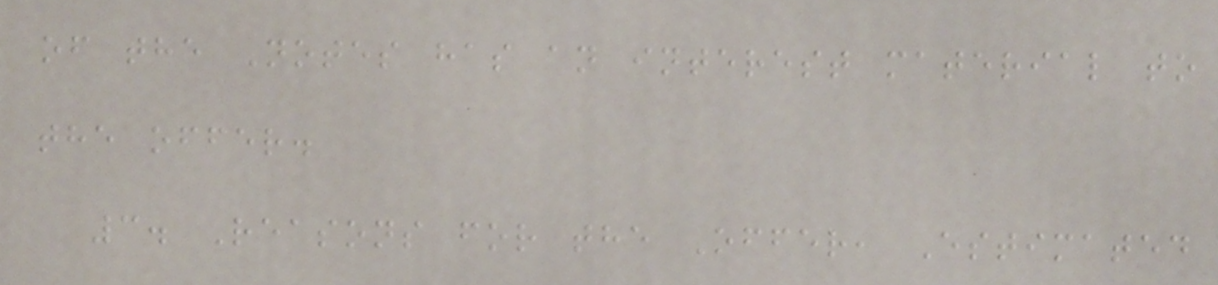of the Notes has an interest material to
the offer.
3. Reasons for the Offer, Estimated
